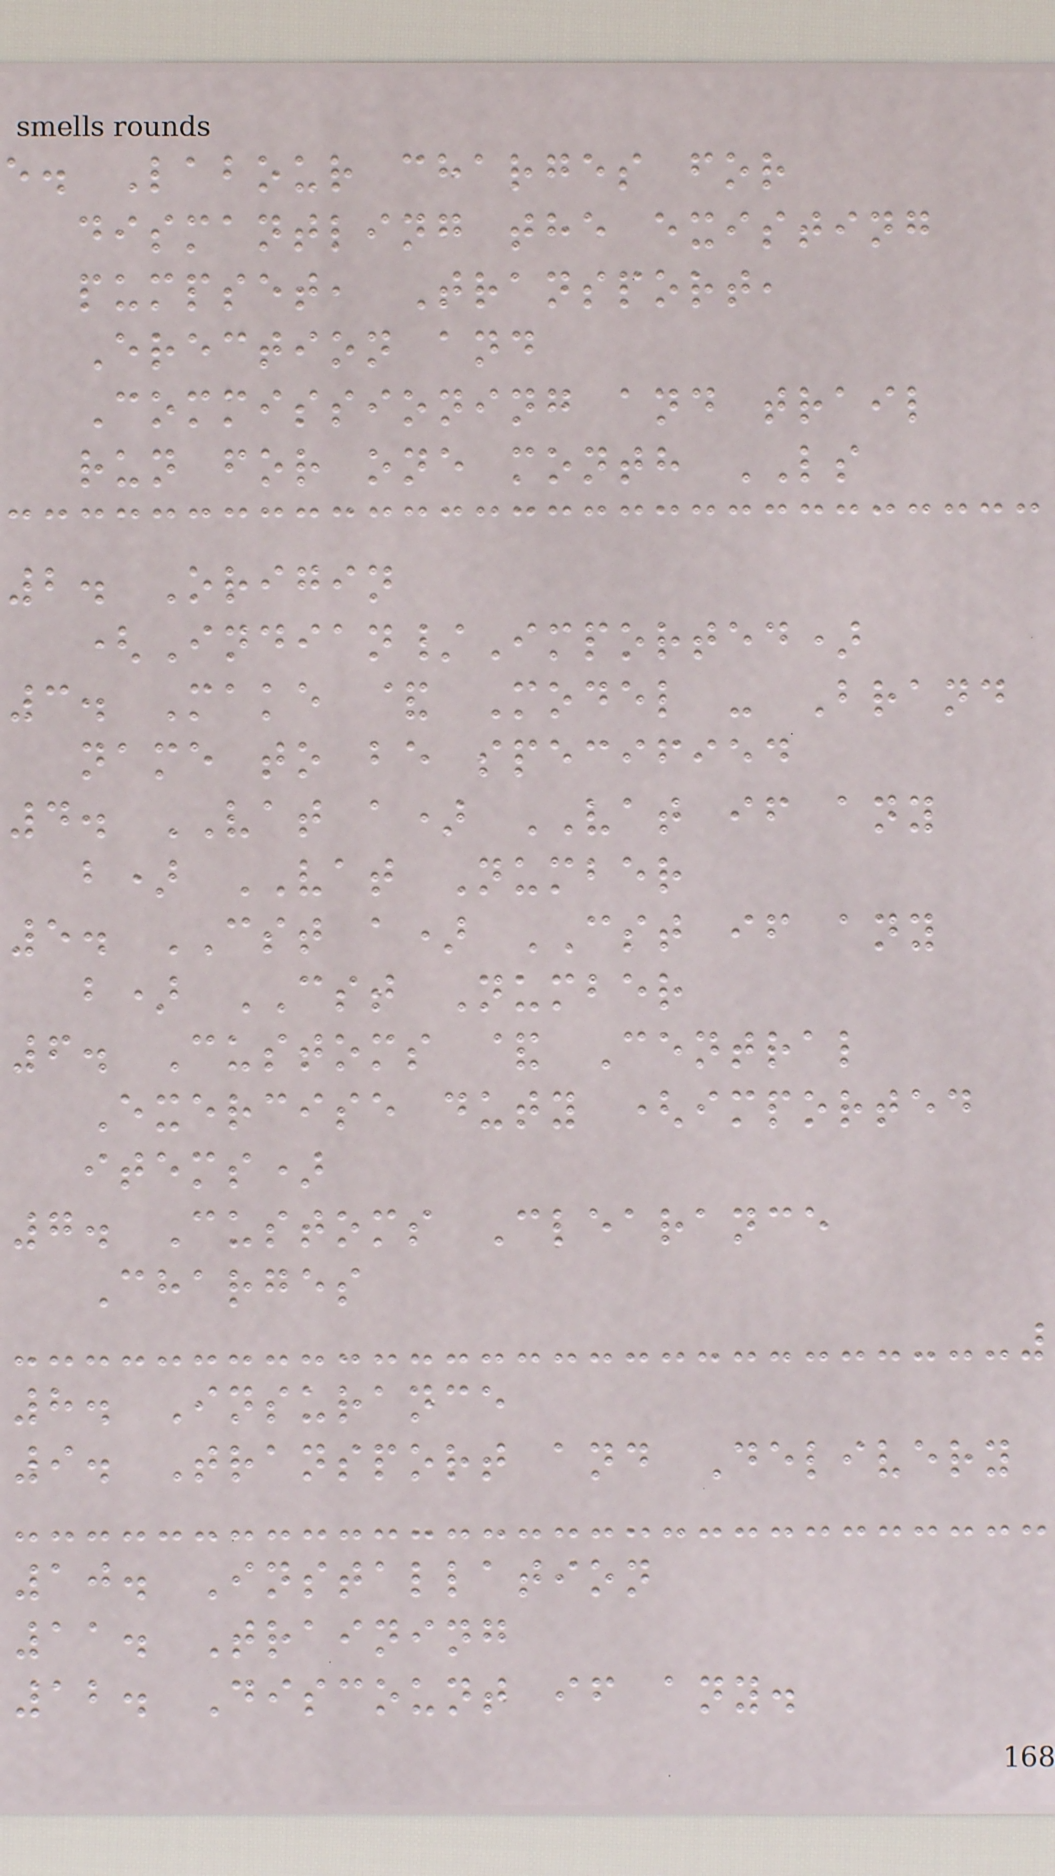e. Labour charges for
dismantling the existing
pumpset, Transport,
Erection and
Commissioning and trail
run for one month LS
2. Origin
(Indian/Imported)
3. Make & Model - Brand
name to be specified
4. VAT a) VAT if any
b) VAT Number
5. CST a) CST if any
b) CST Number
6. Customs & Central
Exercise duty (imported
items)
7. Customs Clearance
Charges
8. Insurance
9. Transport and Delivery
10. Installation
11. Training
12. Discount if any.
